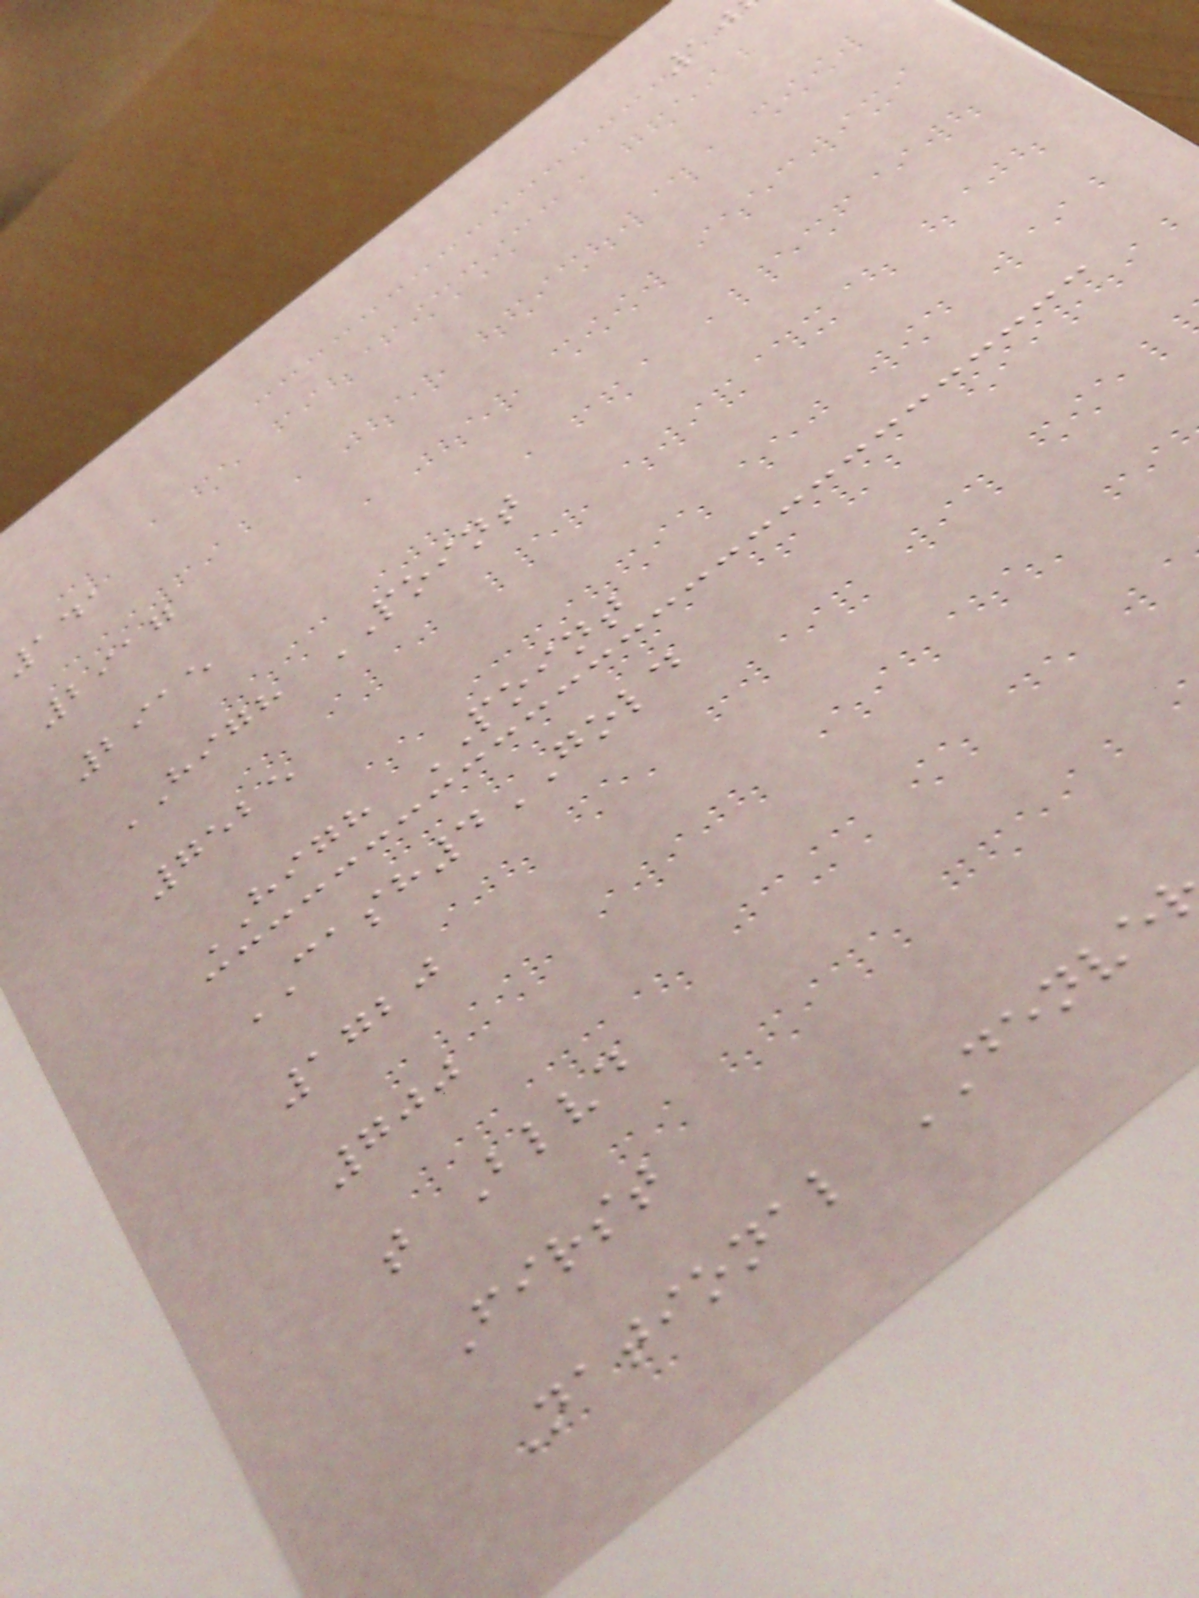141
2917
2915
HIGH POINT
7525
HIGH POINT
CASH4GOLD
1720
700
t Blvd
First
National DENVE
